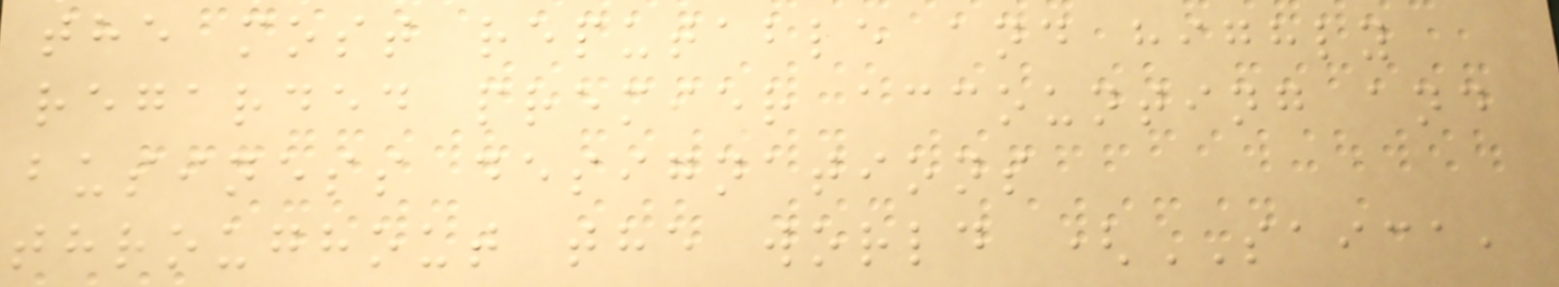the most reputable and highly
regarded premier accounting and
business designations
throughout the world (SAICA,
